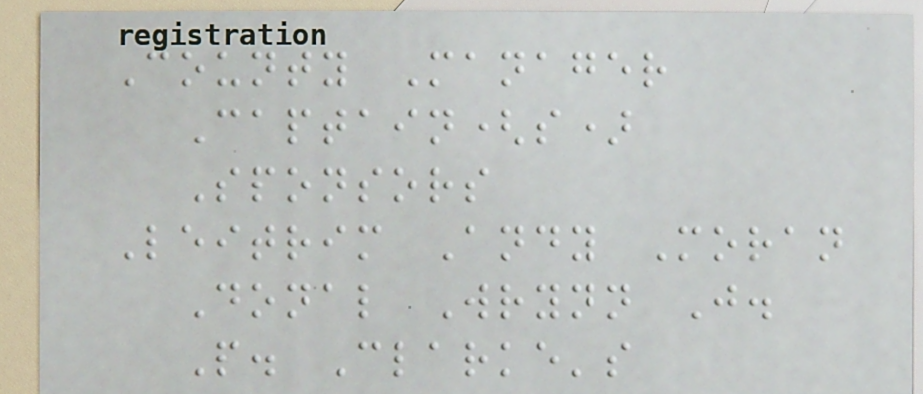County Manager
Captain(s)
Sponsors
Leitrim Andy Moran
Donal Wrynn J.
P. Clarke's
